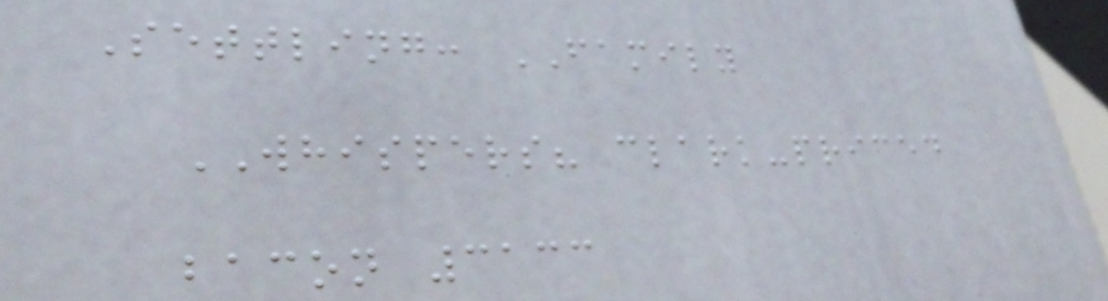Settling: FAMILY
WHISPERS? clark-priced
bacon 3133
